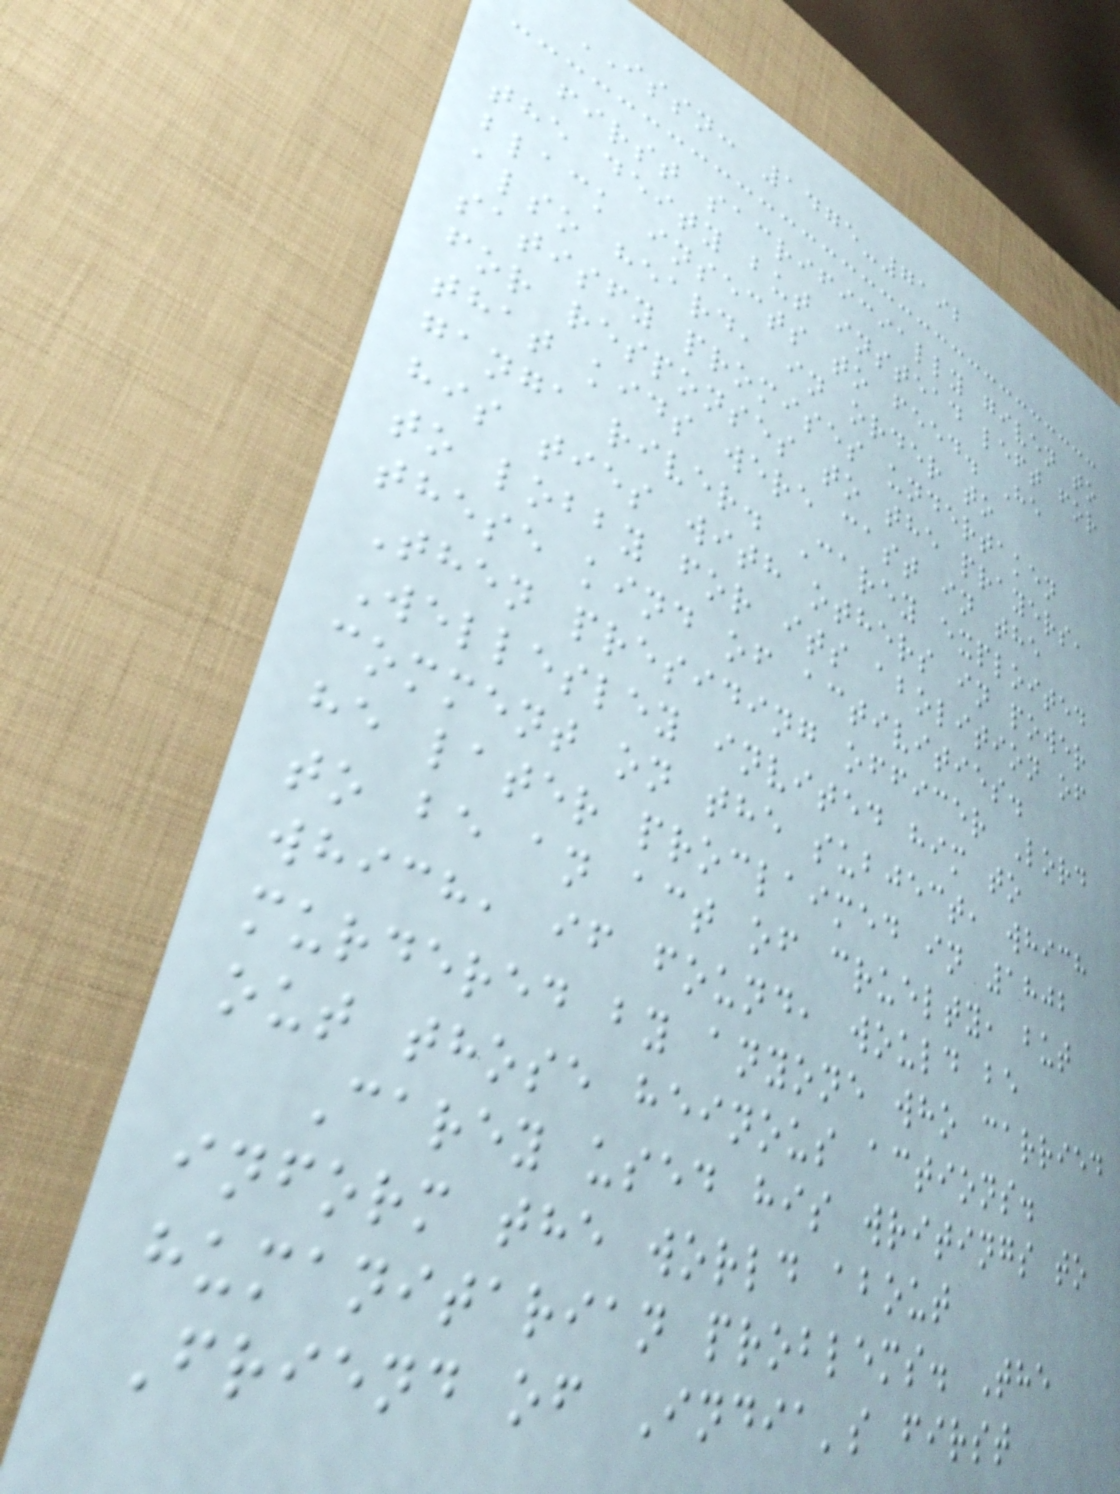ISSN: 1475-7192
first sacrificially given to
the deity but instead left for
black insects to feed. He
also heard, in order to
satisfy promises undertaken
for responses to the prayers,
that kids were cast in the
ganga river. Carey exploited
his ties with others in power
to lobby for its abolition of
these kind of activities.
Then presiding officer Lord
Wellesley invited him to
comment on the subject, which
he later proclaimed in 1802
to be an act of cruelty, but
which, if found, would be
murdered by anyone who carried
out those heinous actions.
Carey used his writings to
inform the world about
humanitarian problems. The
Friend of India's first
